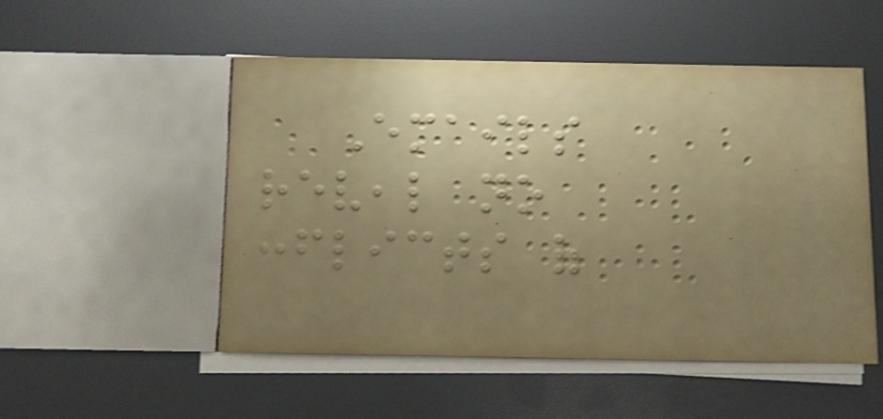Emails
reveal no
conflicts of
